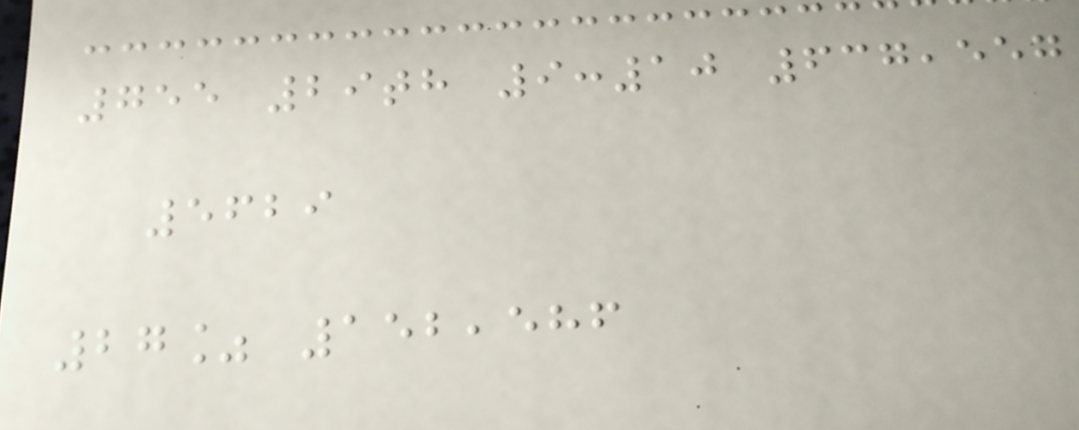755 29th 9:10 637,557
5629
27% 152,586
